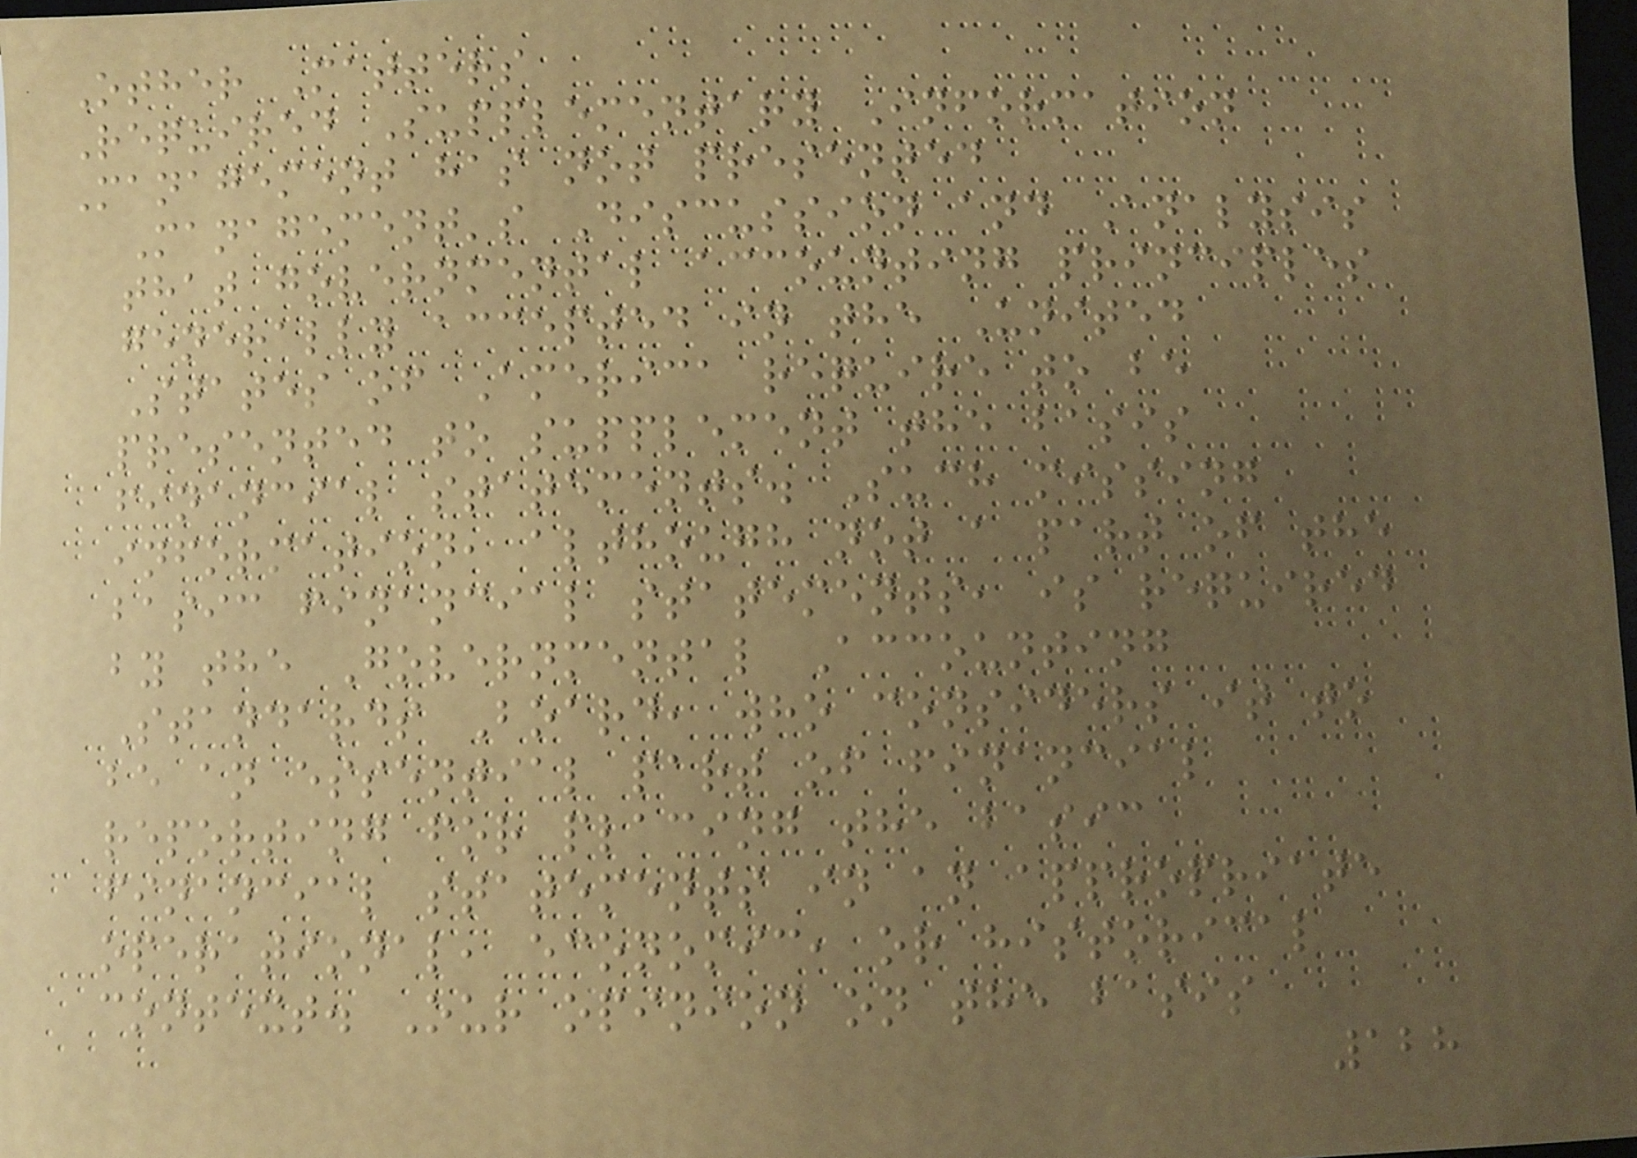Other Matters
Required Supplementary Information
Management has not presented
Management's Discussion and Analysis
that governmental accounting principles
generally accepted in the United
States of America require to be
presented to supplement the basis
financial statements. Such missing
information, although not a part of the
basic financial statements, is required
by the Governmental Accounting
Standards Board, who considers it to
be an essential part of financial
reporting for placing the basic
financial statements in an appropriate
operational, economic, or historical
context. Our opinion on the basis
128
